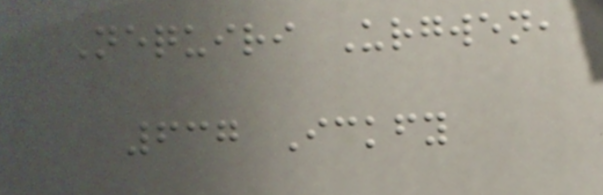Nequiri Urgwen,
637 Ickfy
